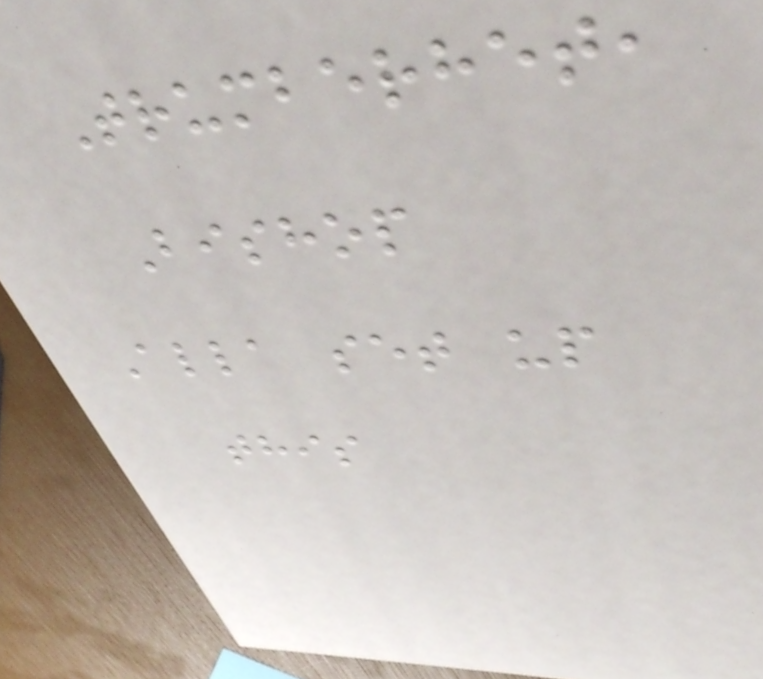Trumberhet,
Bishop
Alla set up
this
